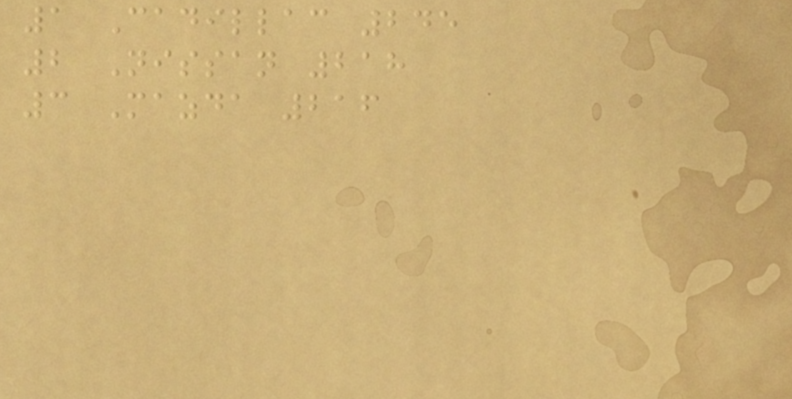1 Cadillac 245
2 Nissan 218
3 Mazda 216
